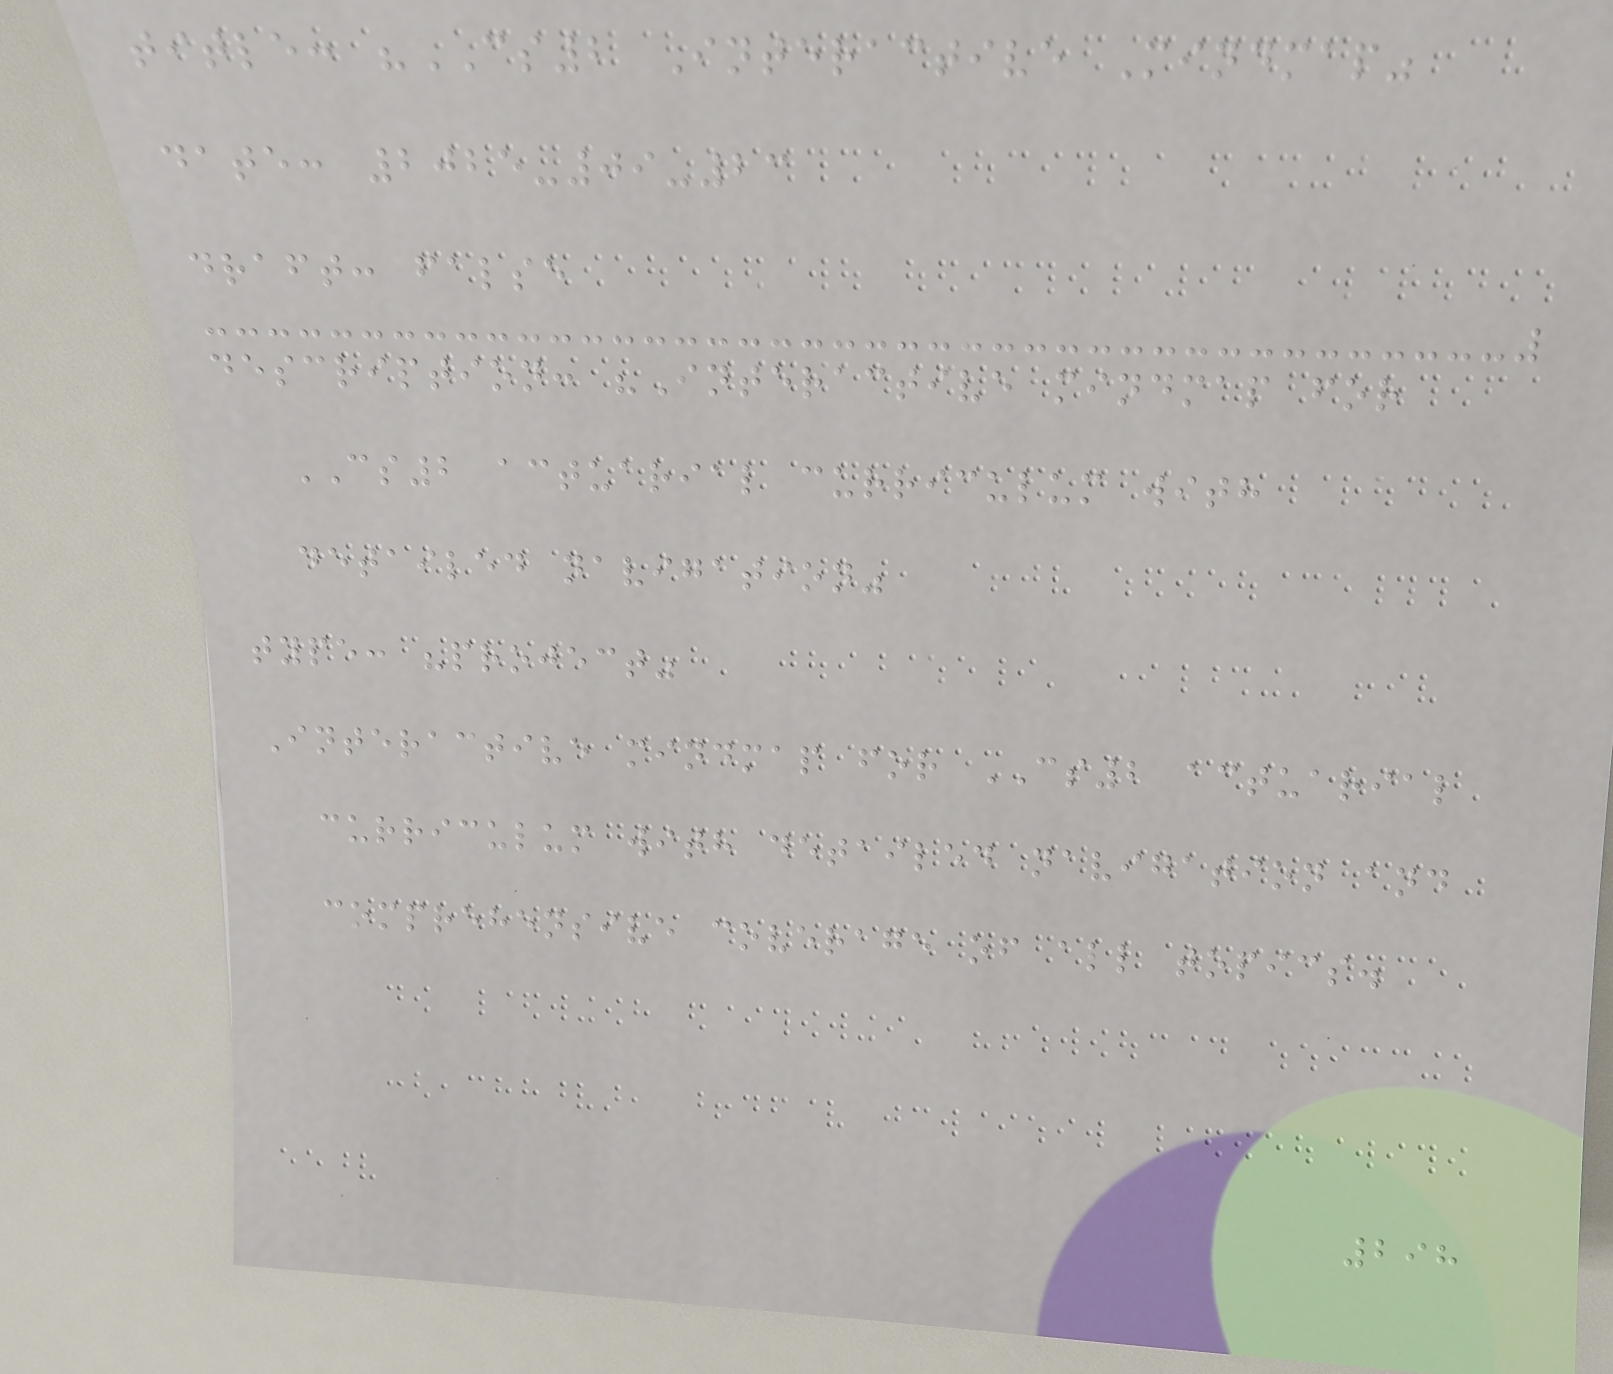title: "CS2 Interactive Mindmap"
date: 2025-09-23
draft: false
description: "Interactive mindmap for
CS2 actuarial curriculum with
detailed navigation"
type: "project"
Interactive mindmap for CS2 actuarial
curriculum with detailed navigation and
comprehensive coverage of all topics.
298
